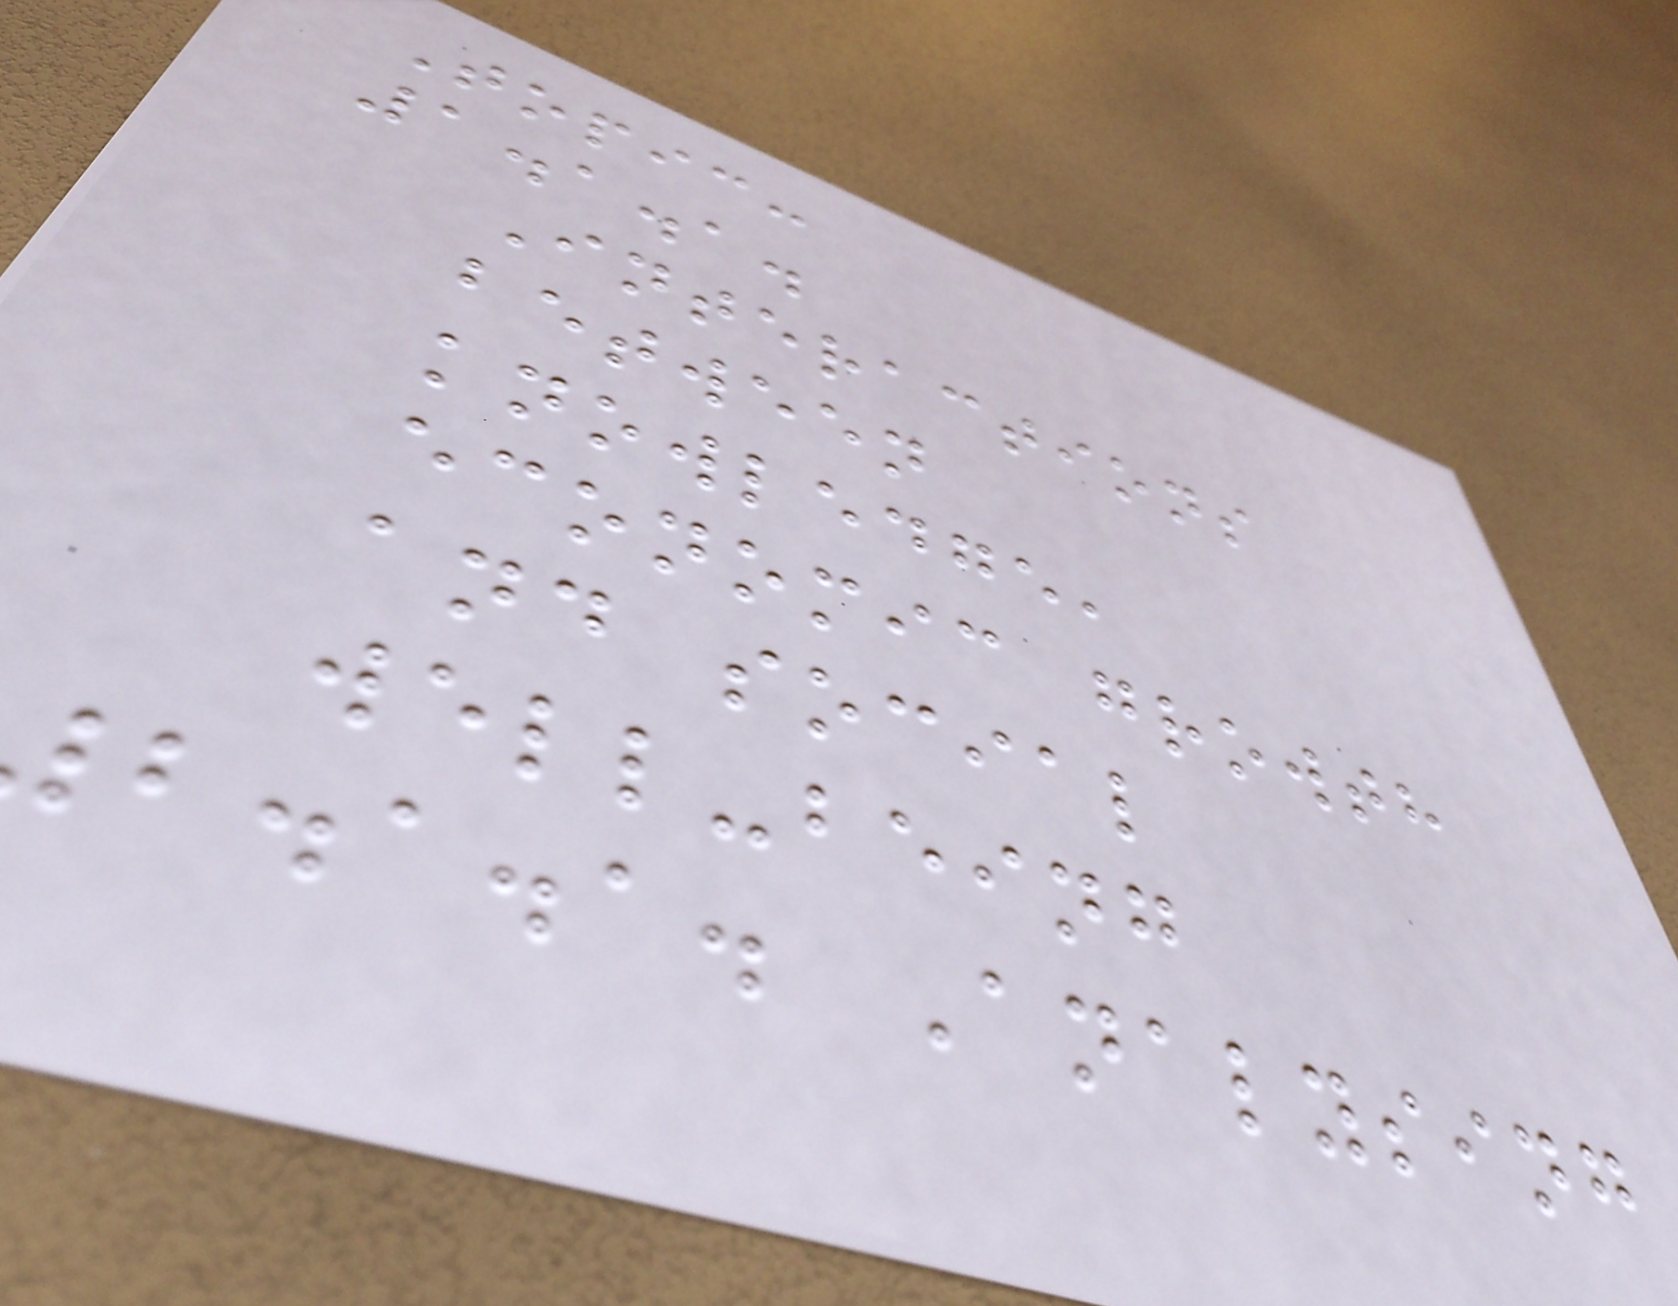Topic:
1.1.1.
Interactions
between
knowledge,
economic growth
and social
well-being
2.1.1. Analysing
